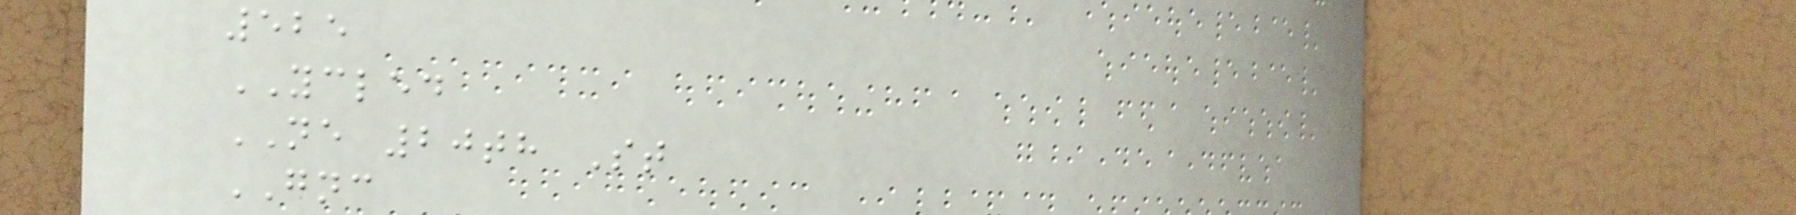525
YCLED
NE 20th St
GNC
